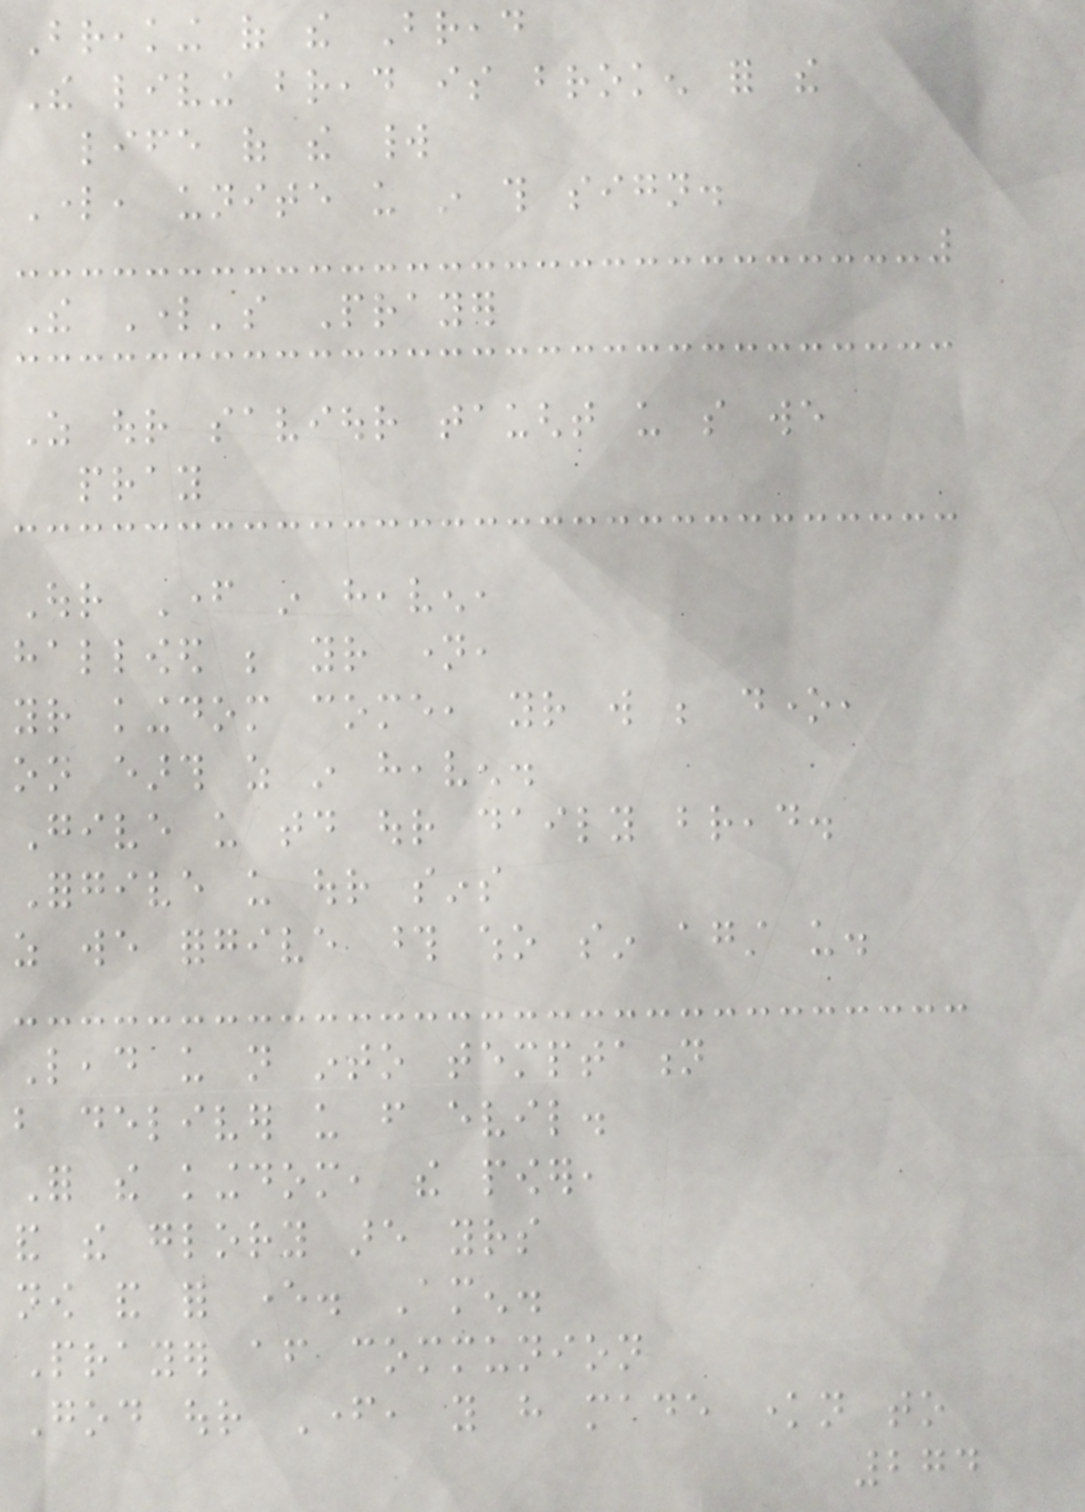Breaking of the Bread
The living bread is broken for the
life of the world
Lord, unite us in this sign.
The Lord's Prayer
As our saviour taught us so we
pray
Our Father in heaven,
hallowed be your name,
your kingdom come, your will be done,
on earth as in heaven.
Give us today our daily bread.
Forgive us our sins
as we forgive those who sin against us.
Lead us not into temptation
but deliver us from evil.
For the kingdom, the power,
and the glory are yours
now and for ever. Amen.
Prayer after communion
God our Father, you have made known to
274
